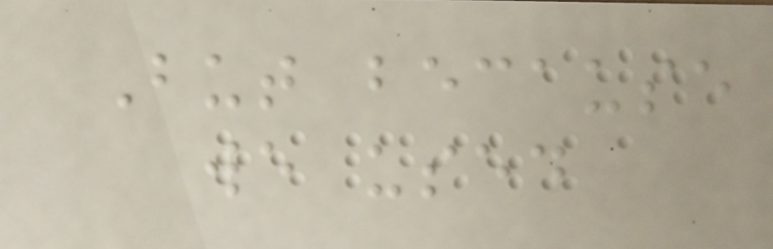But because
we used
